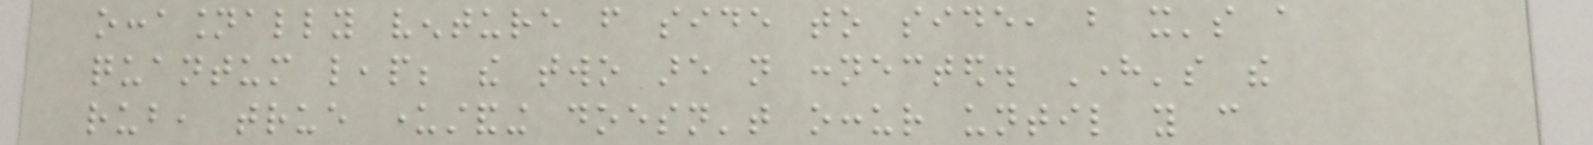occasionally venture from side to side, but it's a
quantum leap; the two are not connected. Here's the
rub, true understanding doesn't occur until you can
